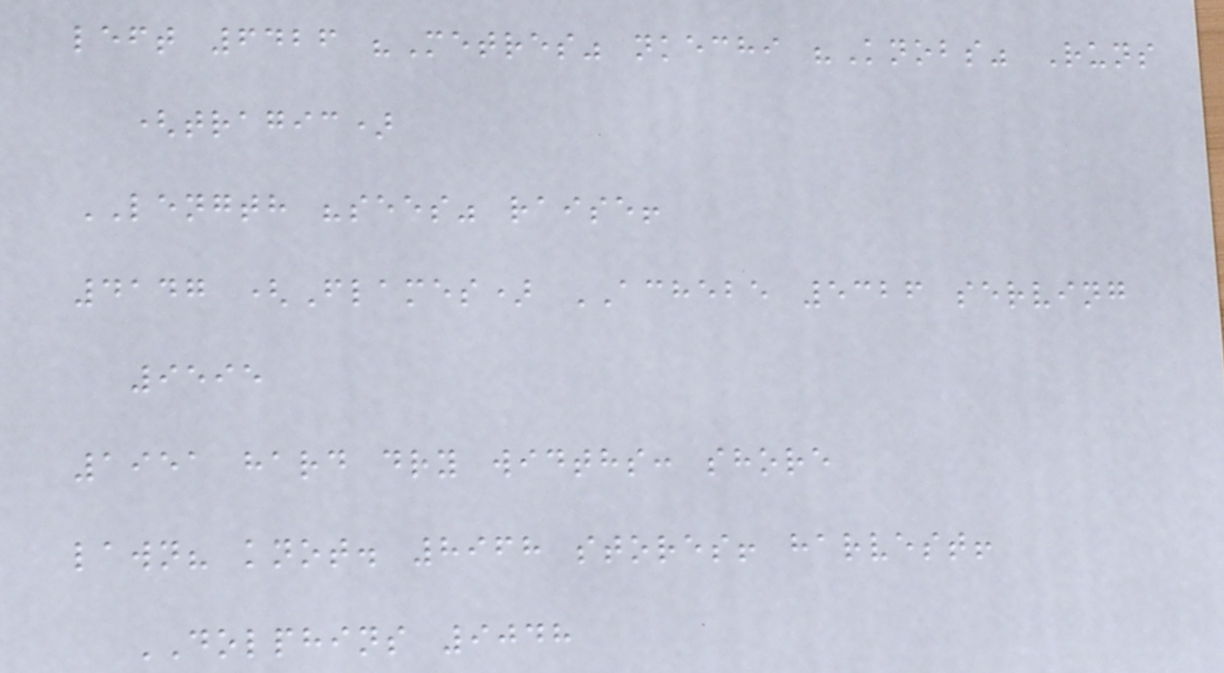left 6426 "Metres" nkechi "Knobs" Runs
(tragic)
LENGTH "sees" raise!
4147 (Flames) ACHEBE 5326 serving
9595
1951 hard dry widths: shore
lawn? knot. 8968 stores! harvest!
DOLPHINS 9048
